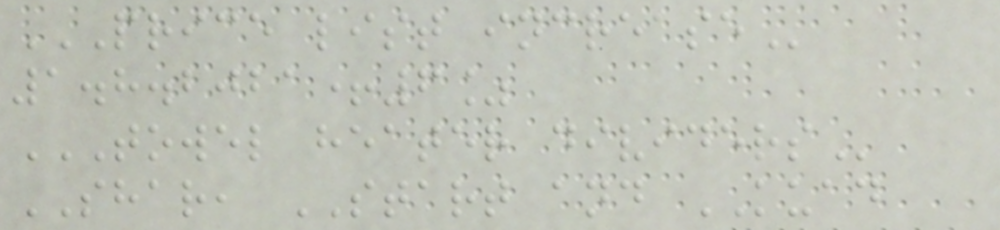PRICE LIST INCREASE
1.8.2021+6%
TOWEL HEATER DIVIDERS
SHAR, START and KUAD
